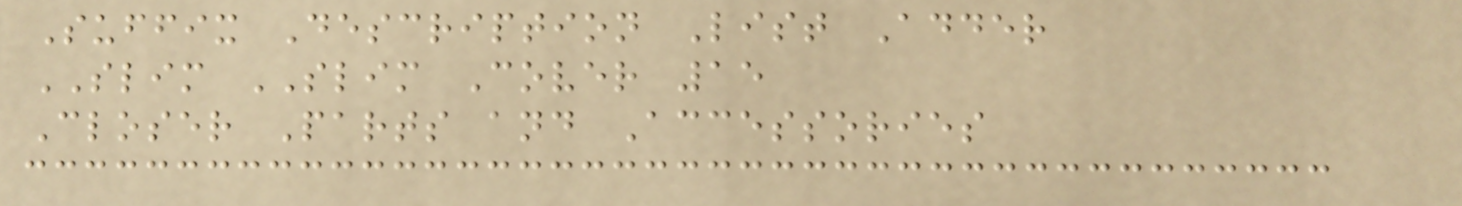Suffix Description List Adder
SLIM SLIM Cover 15
Closer Parts and Accessories
